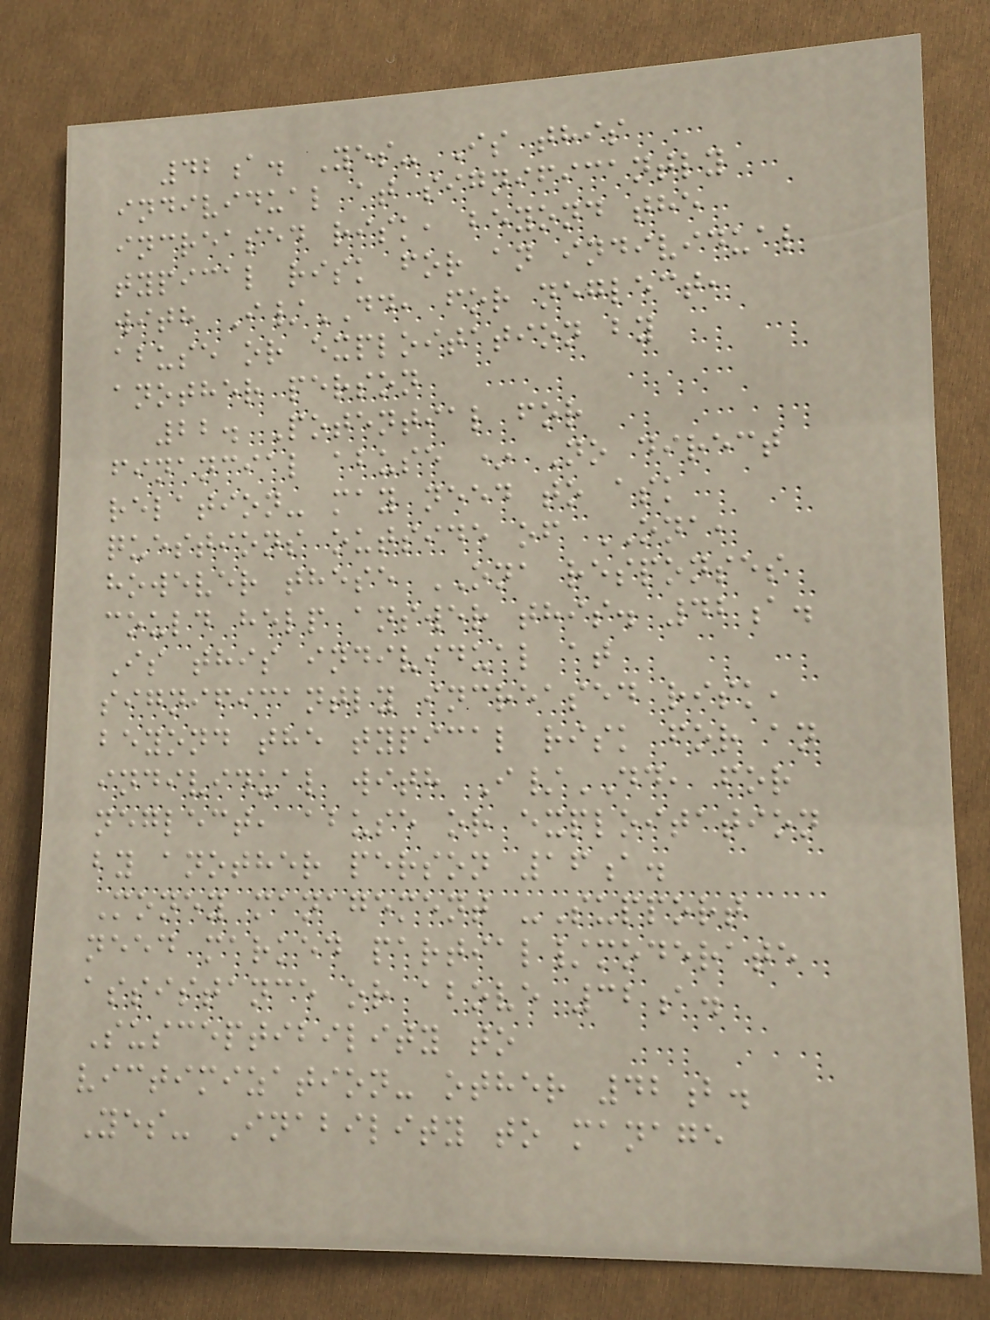42a. Yes- Is this
individual at significantly
increased risk, beyond the
typical risk for an individual
with I/DD, for neglect,
abuse or exploitation by
another person
22. Potential for
financial abuse * No direct
relation- may need to ask
questions outside of ONA,
however these ONA responses
could help answer this. 42a.
Is this individual at
significantly increased risk,
beyond the typical risk for an
individual with I/DD, for
neglect, abuse or exploitation
by another person 16a.
Money management -Support
need marked partial/moderate
assistance or above 32a.
Susceptibility to
victimization- other 42b.
Yes- Inability to manage
